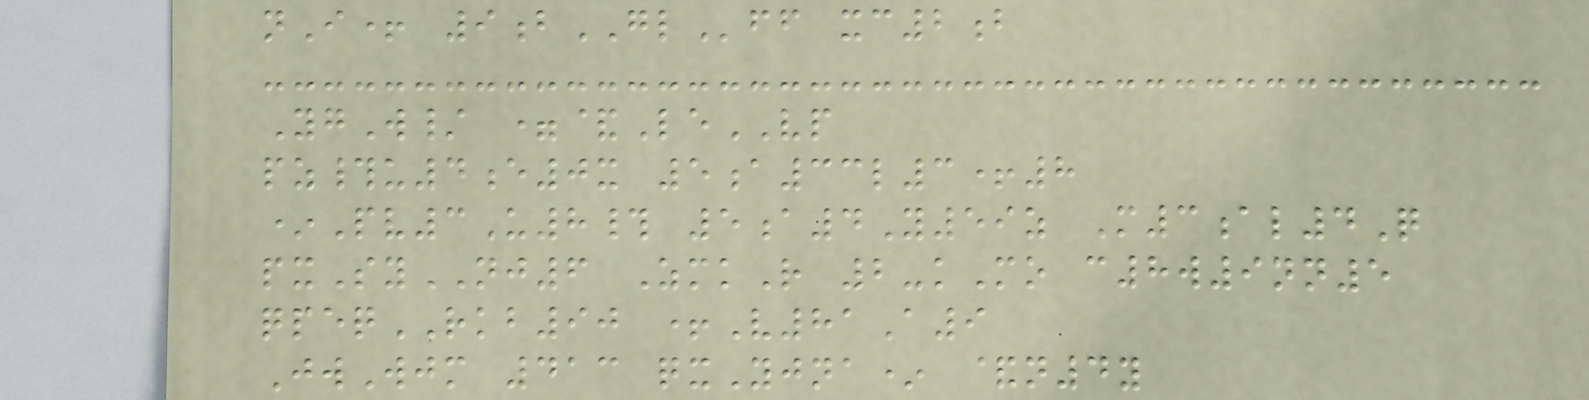nI+ 9bGLff xc2b
YgW/ =&LeVP
pz#u4e0x 5a33l3+8
*Pv3U8# 5a4Y59z M3al4Q
pxSyNJ6 ZmkR 2-kMo c8w9nn5
qpeqRKB90 +V81A9
JwWjm 413 qxYjna* &n4y
